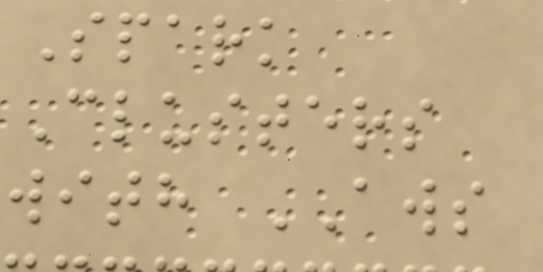Spark
Clusters
with AWS
